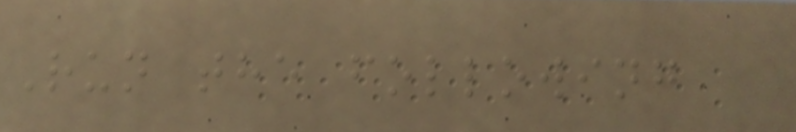Run the following
